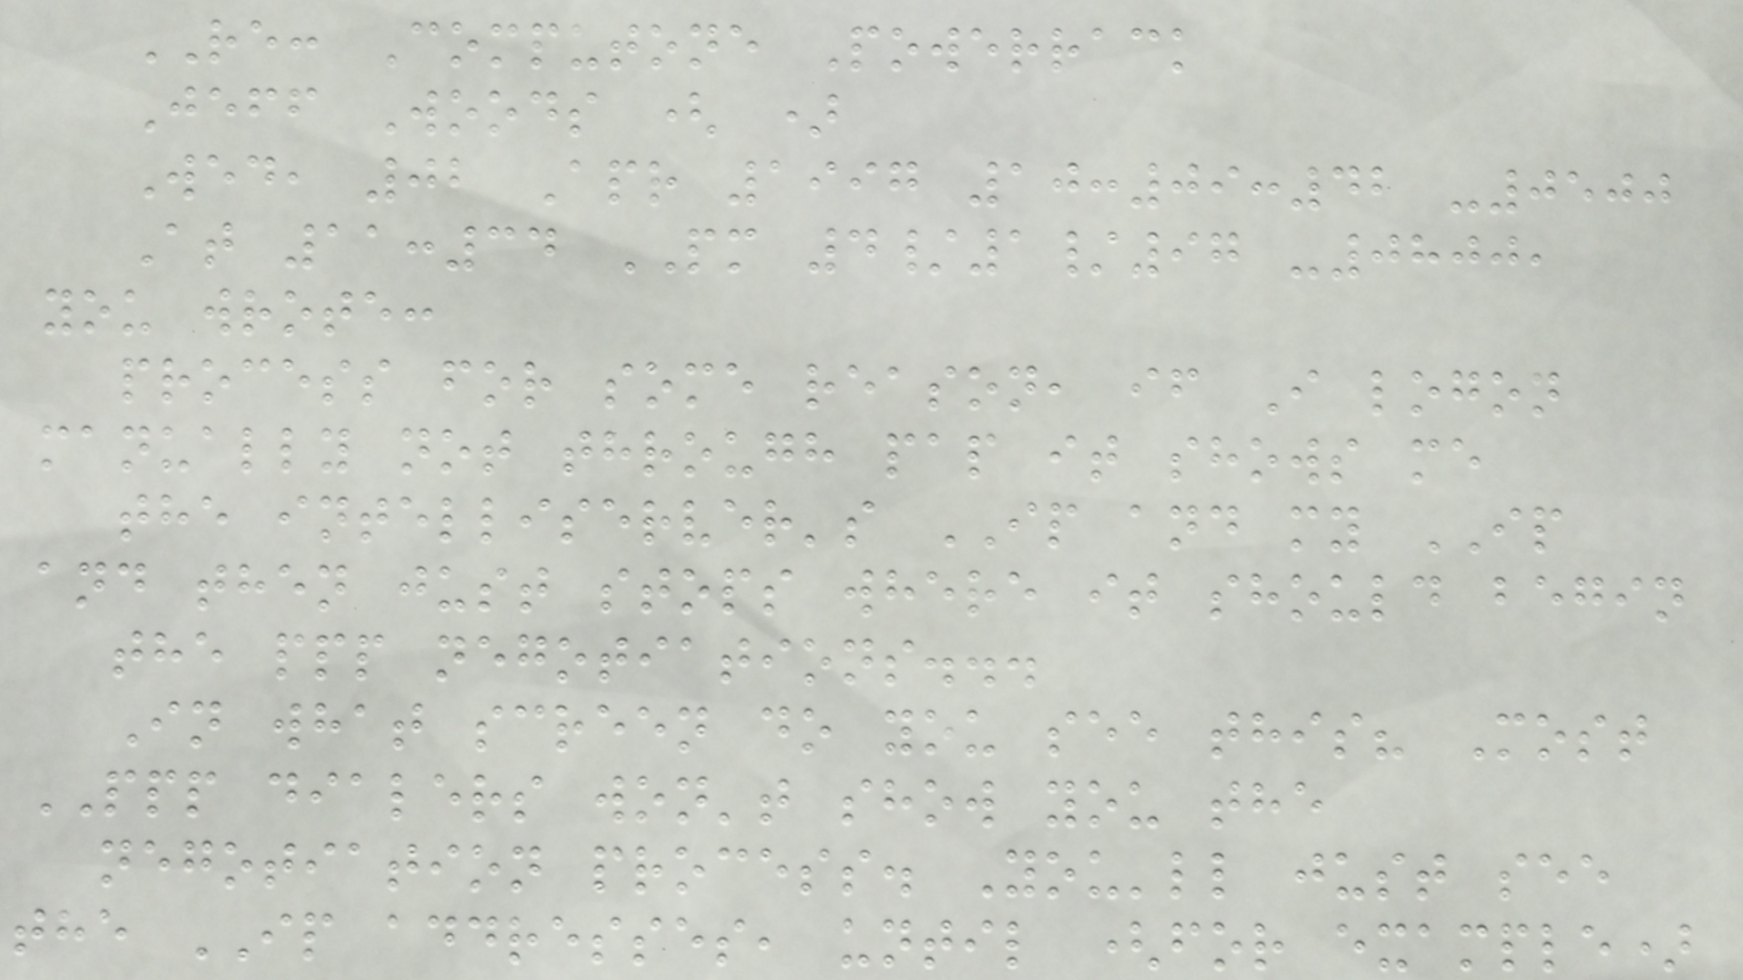RE: Computone Powerrack
Jeff Woods ( )
Wed, 02 Apr 1997 10:09:42 -0500
At 11:34 PM 4/1/97 -0800,
you wrote:
process for some reason, if I logon
manually not through pap it shows me
the intelliserver's IP and my IP
and then just stops where it should begin
the ppp negotiations...
In what screen do you see this? Most
PPP dialers won't show you the
negotiation process. You'll just see
the IP addresses, until (for example)
